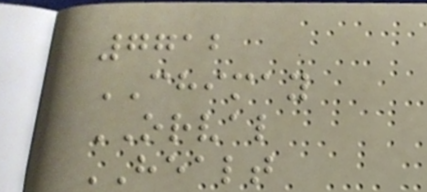7712
CHIMAY
ORVAL
HEALT
